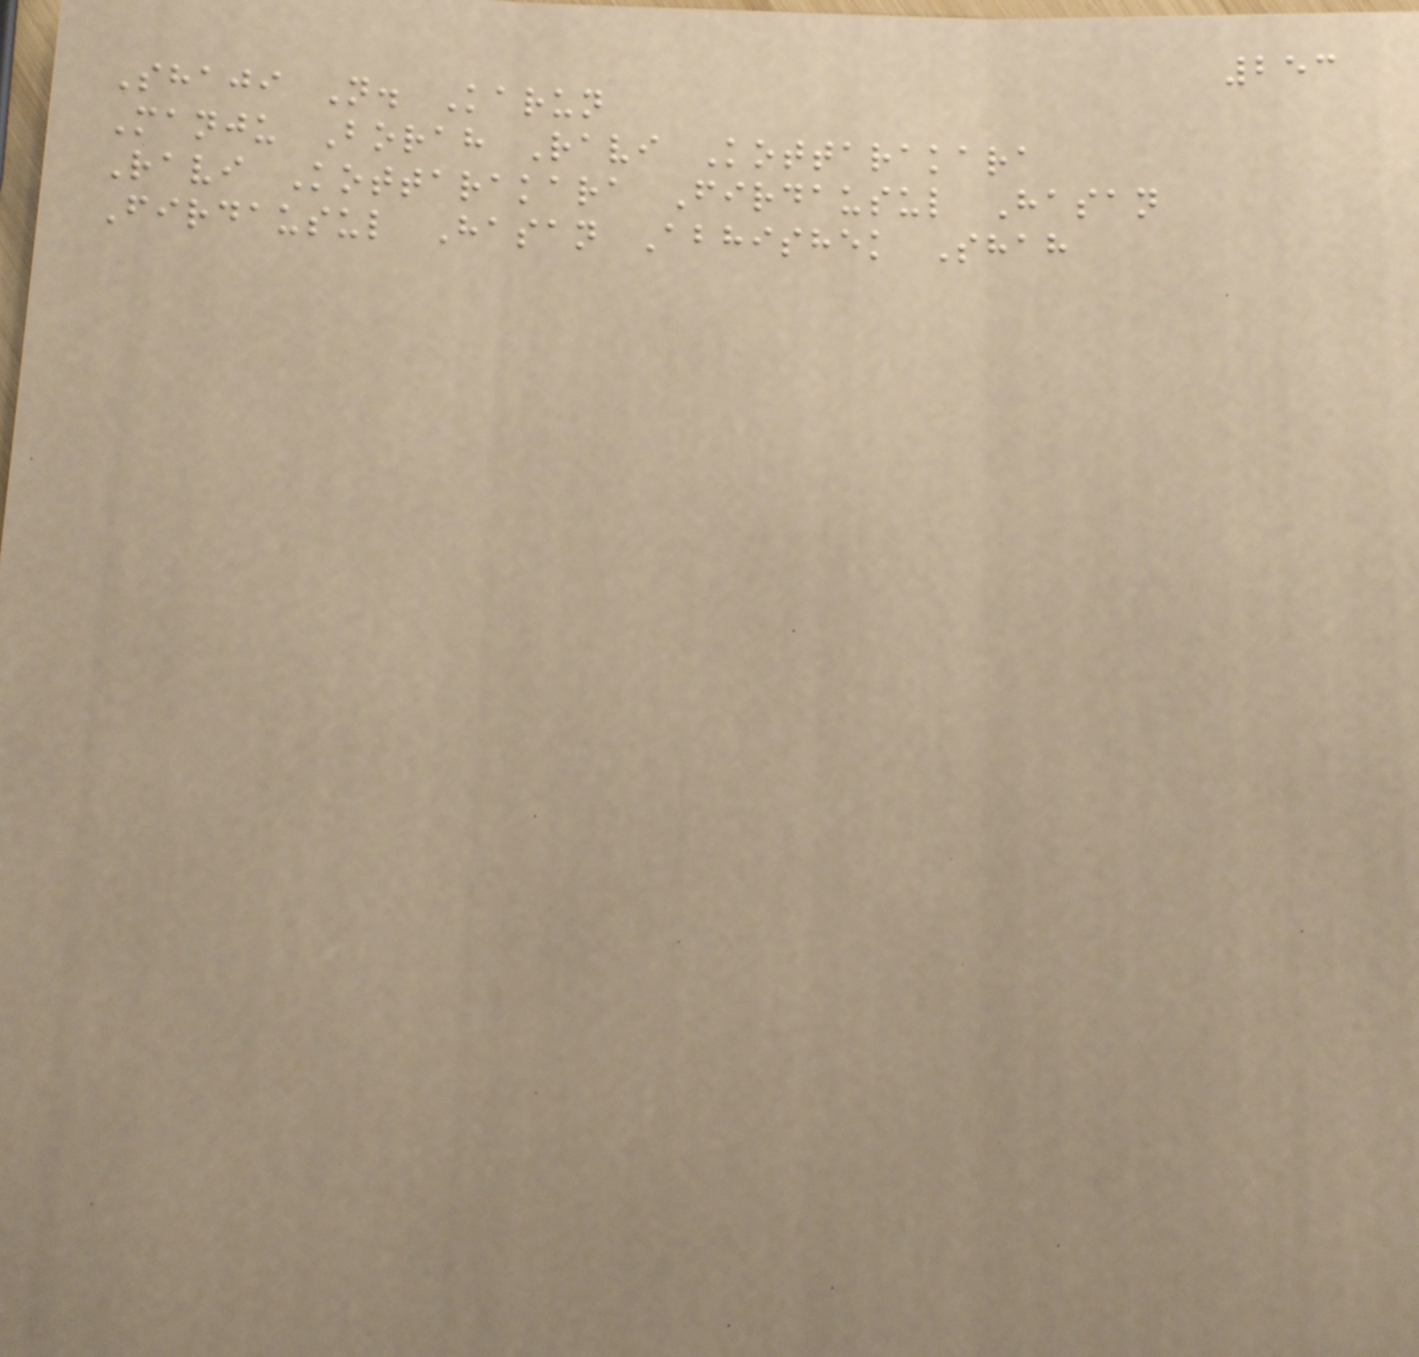253
Shaji N. Karun
Manju Borah Ravi Kottarakara
Ravi Kottarakara Firdausul Hasan
Firdausul Hasan Abhishek Shah
